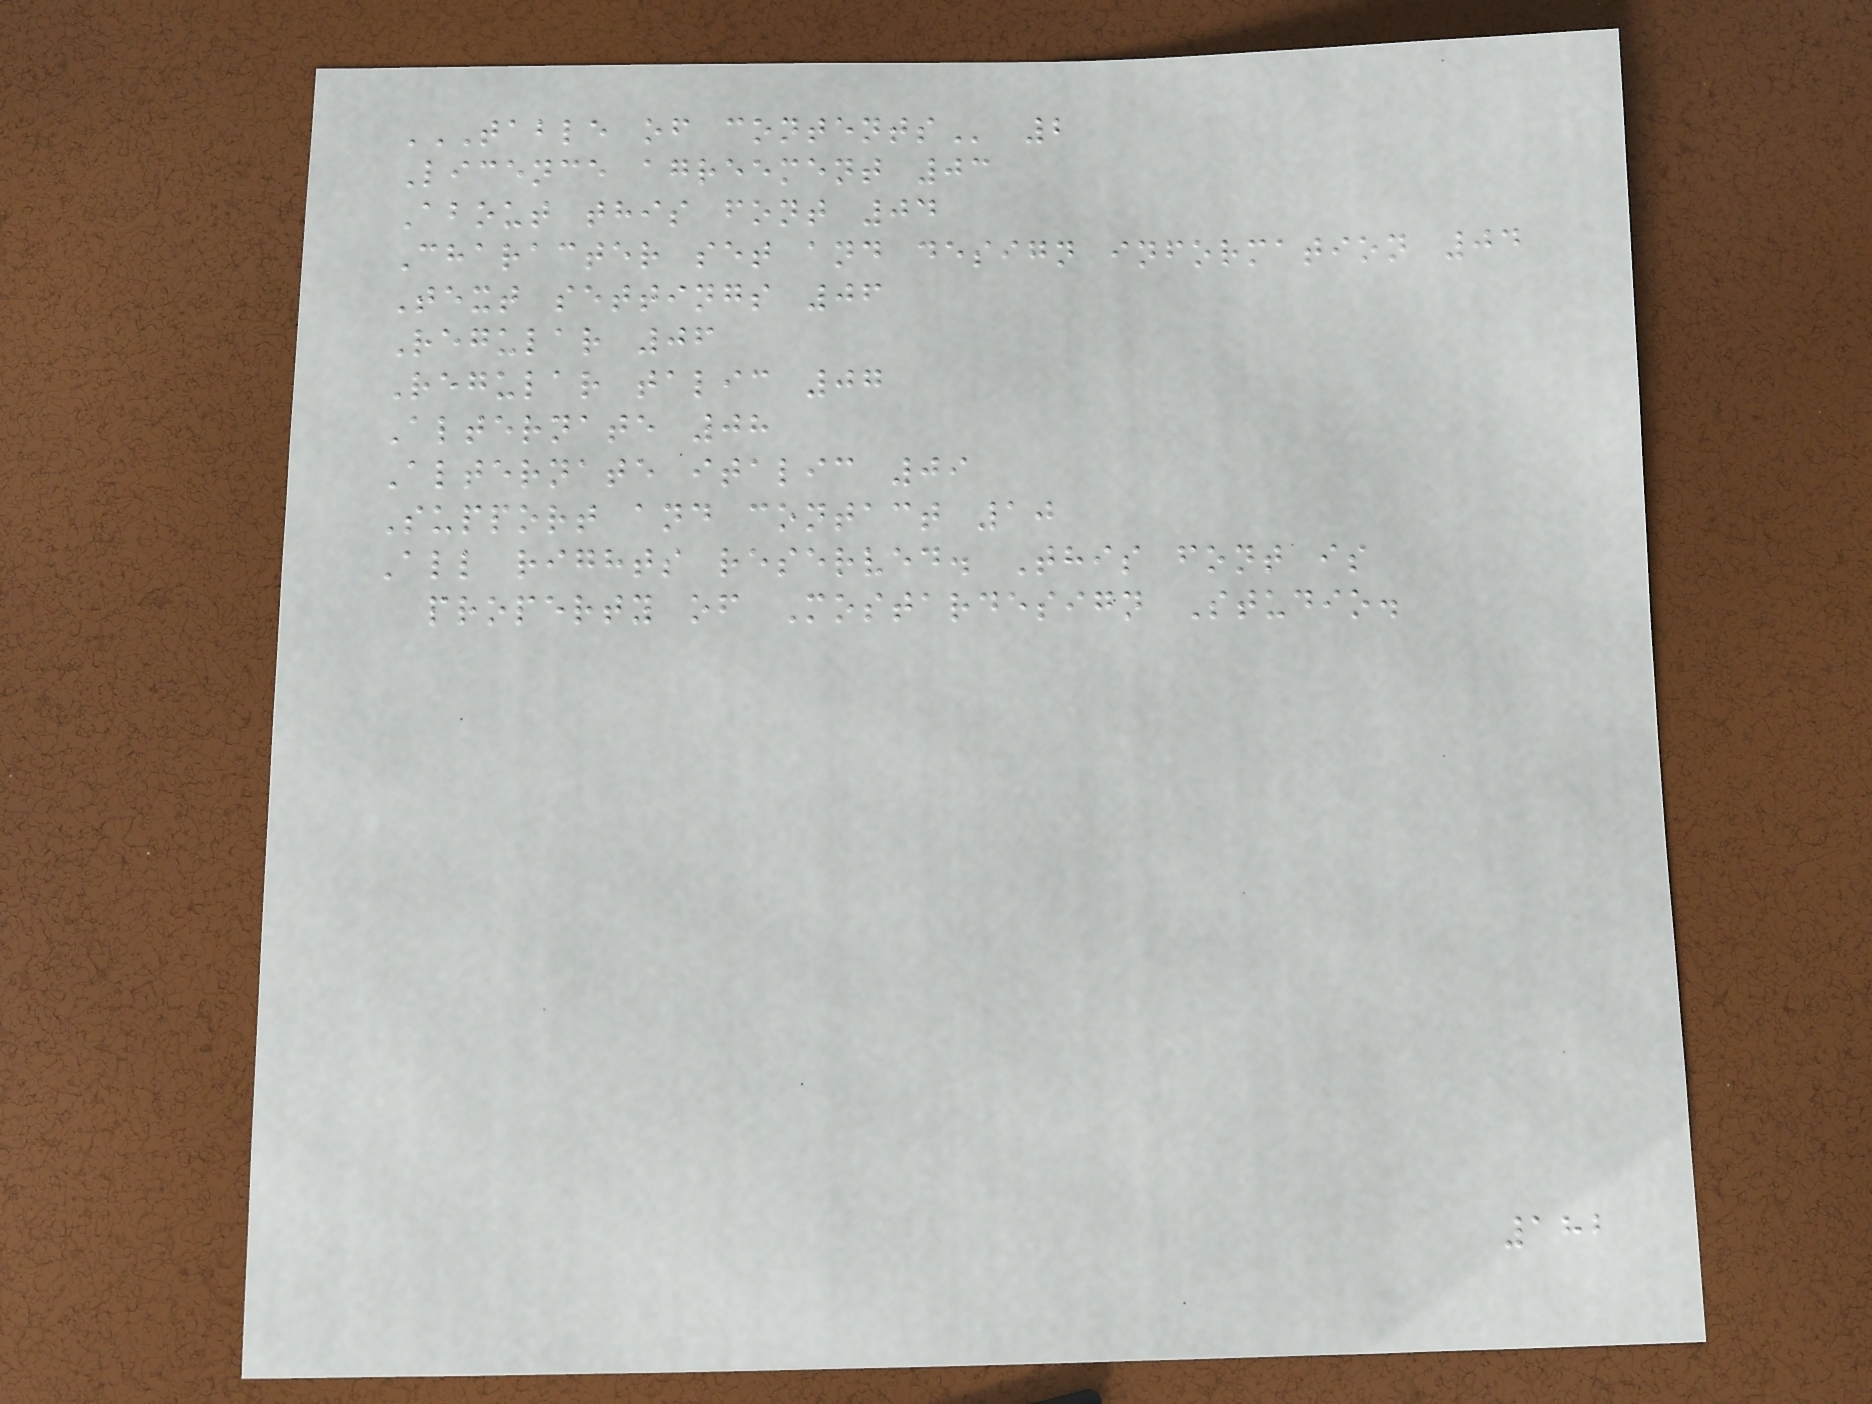TABLE OF CONTENTS 2
Licence agreement 03
About this font 04
Character set and design information 04
Text settings 06
Regular 06
Regular talic 07
Alternate 08
Alternate italic 09
Support and contact 10
All rights reserved. This font is
property of Mostardesign Studio.
182
